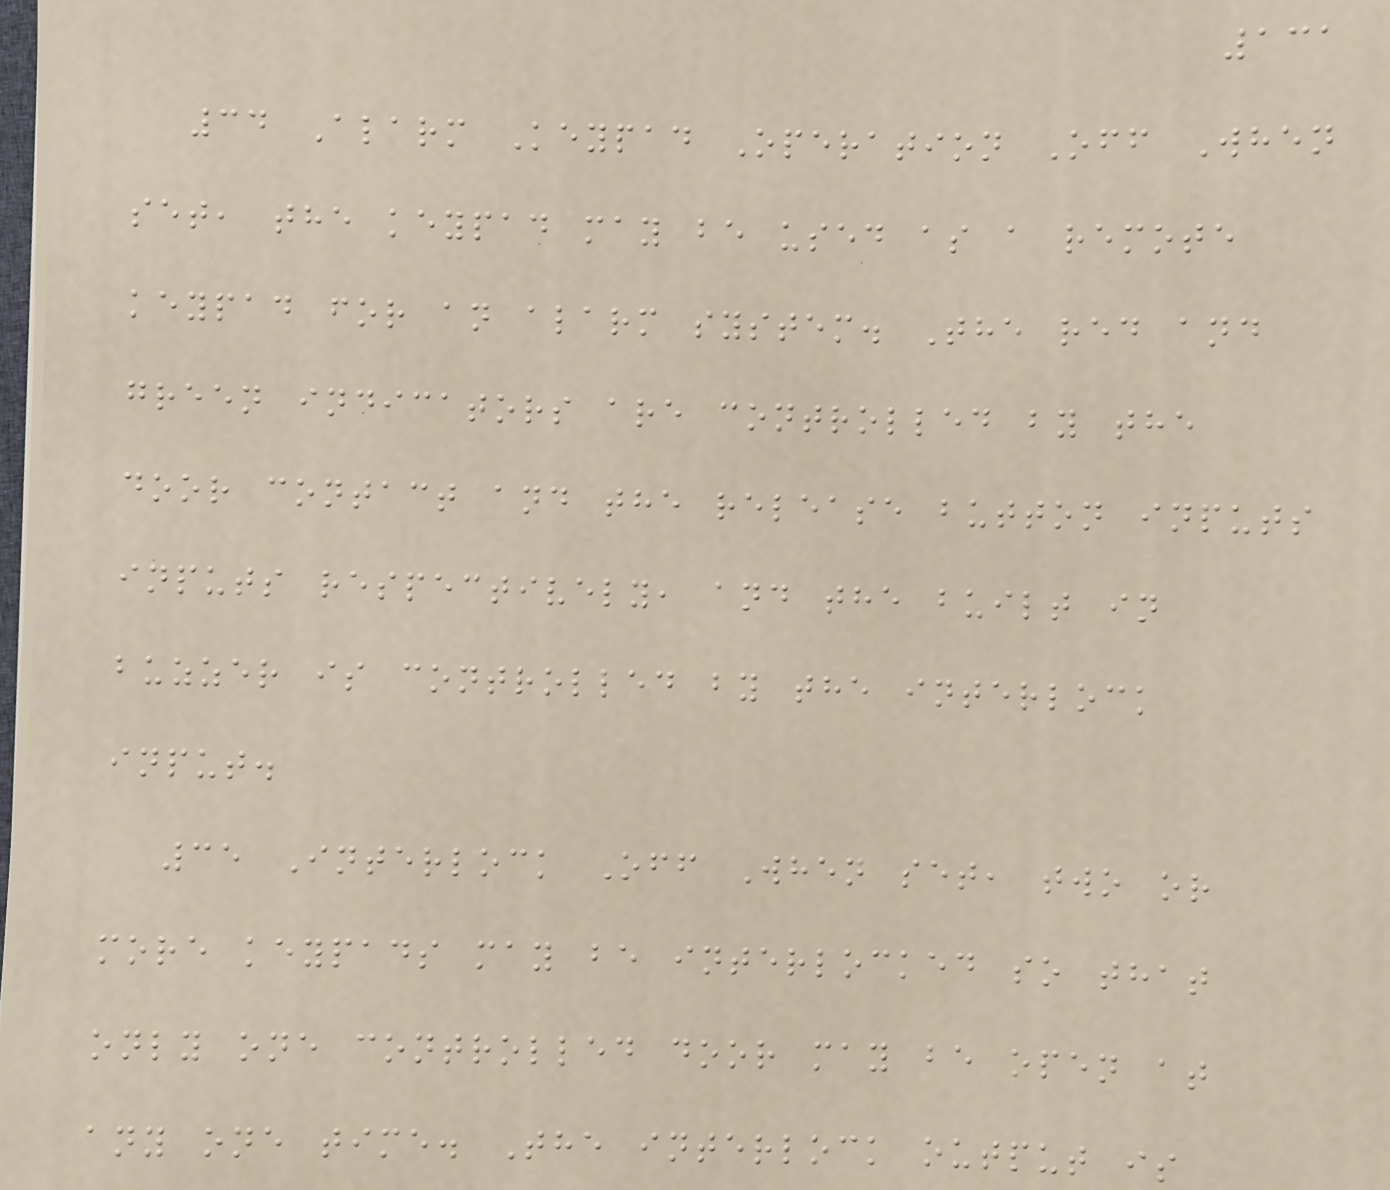131
34 Alarm Keypad Operation Off When
set, the keypad may be used as a remote
keypad for an alarm system. The red and
green indicators are controlled by the
door contact and the release button inputs
inputs respectively, and the built in
buzzer is controlled by the interlock
input.
35 Interlock Off When set, two or
more keypads may be interlocked so that
only one controlled door may be open at
any one time. The interlock output is
